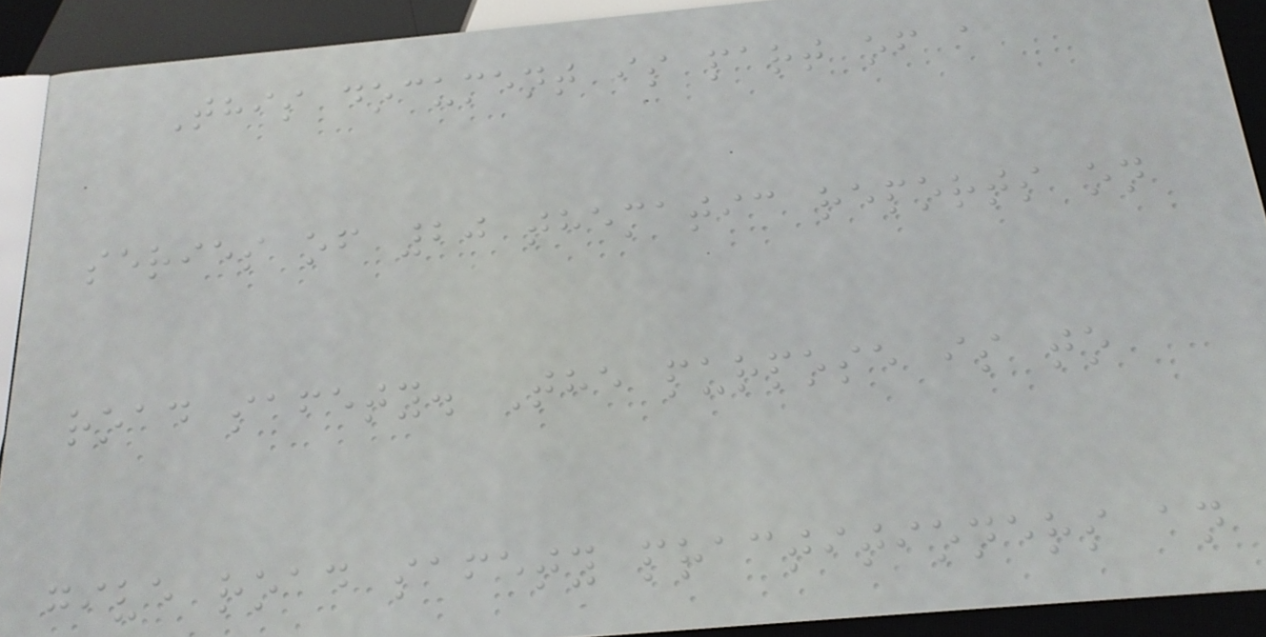This document is part of a
series of 20 thematic reports on
road safety. The purpose is to
give road safety practitioners an
